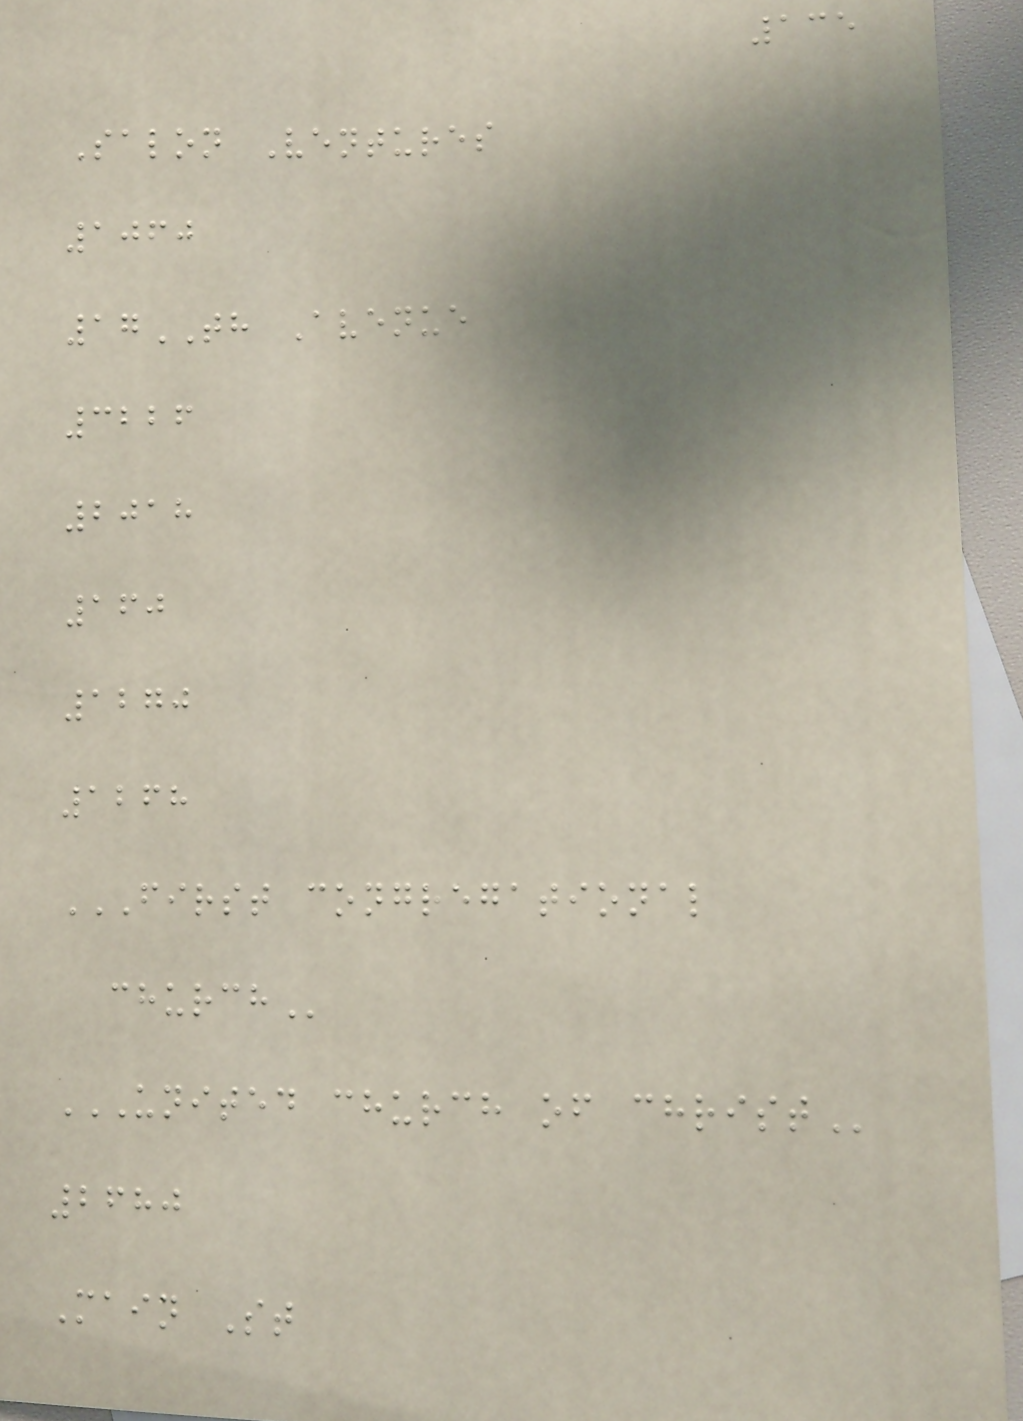135
Salon Ventures
1060
17TH Avenue
3226
2018
160
1270
1268
FIRST CONGREGATIONAL
CHURCH
UNITED CHURCH OF CHRIST
2680
Main St
